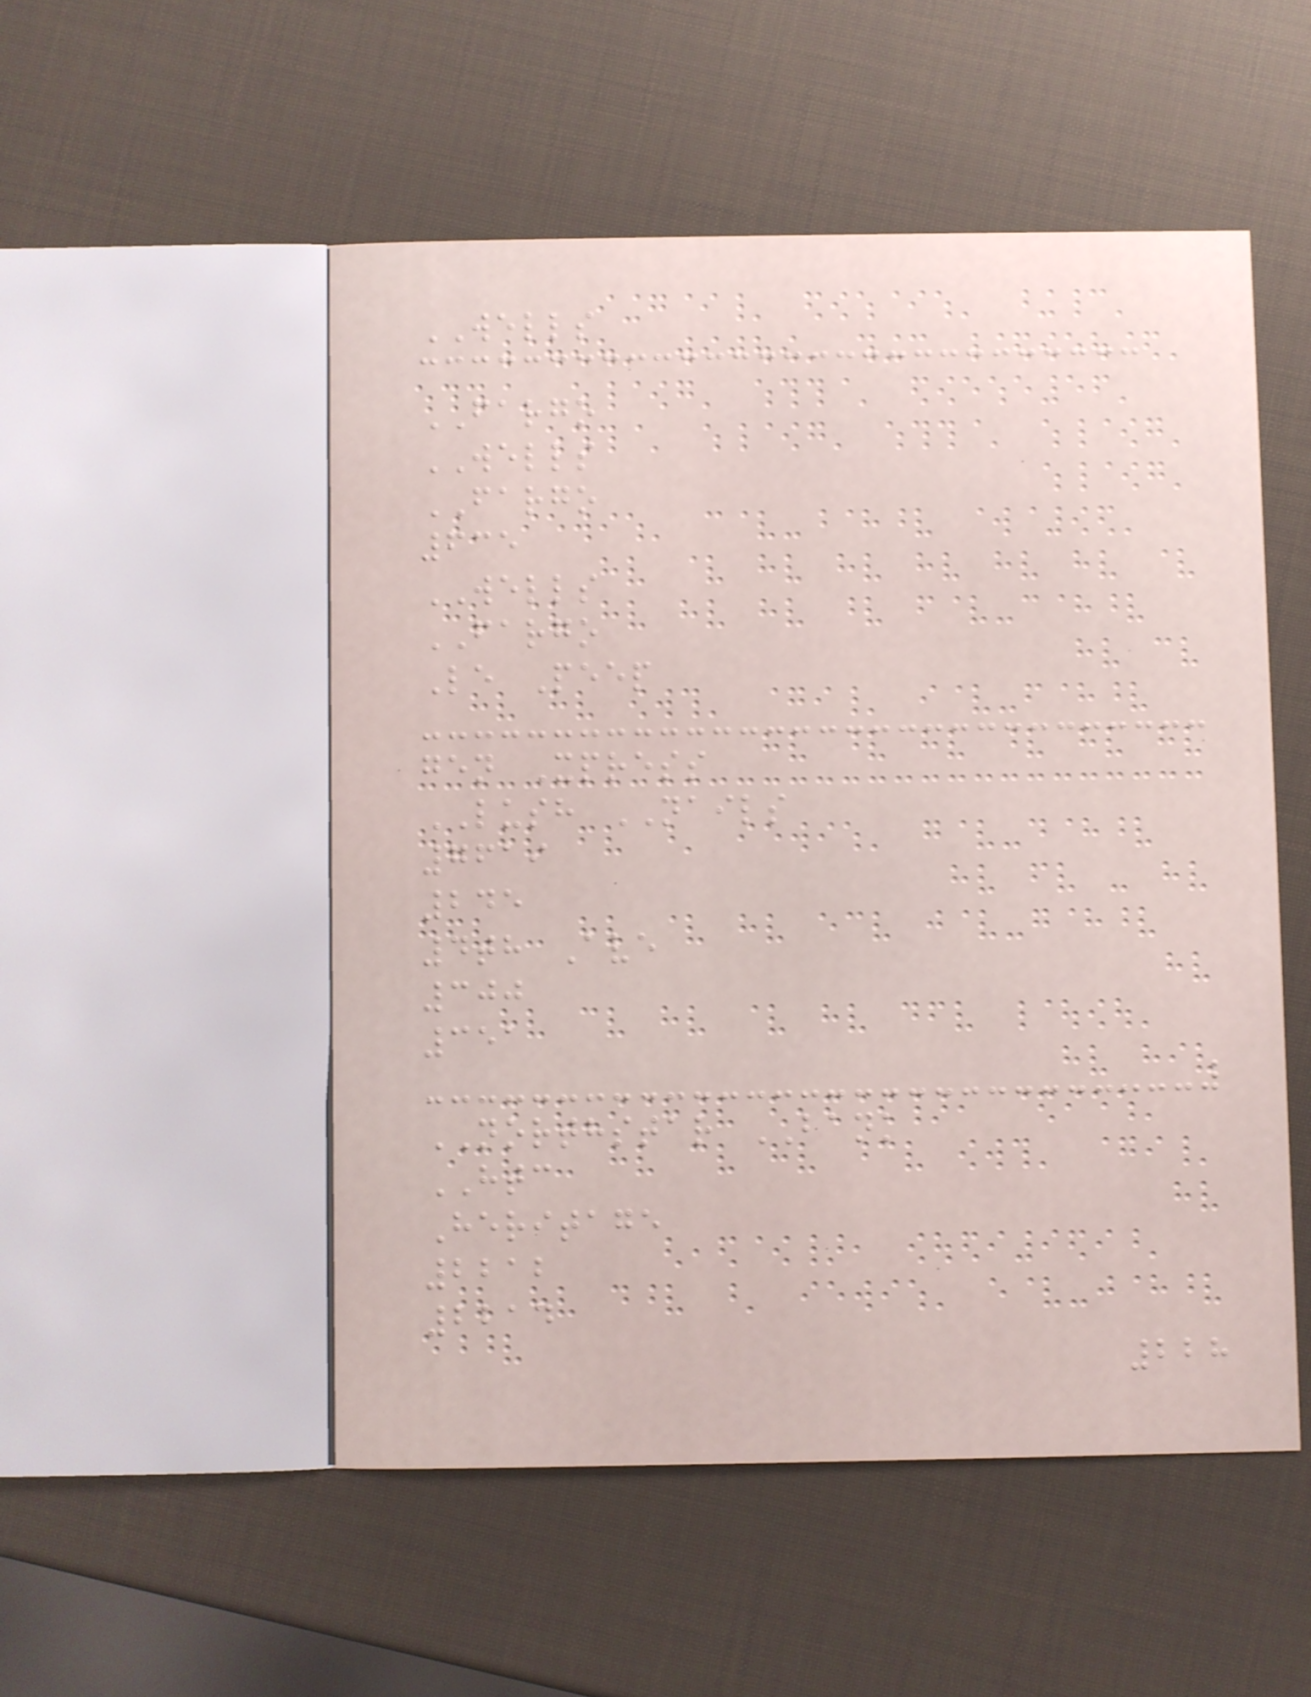WELLS
FARGO
WELLS
FARGO
635
WELLS
FARGO
Le Peep
gen Xpress
LUSH NAILS
7619
245
4th Ave
300
351
NORTHSTAR BANK
HTC
Heritage
2212
2214
228
